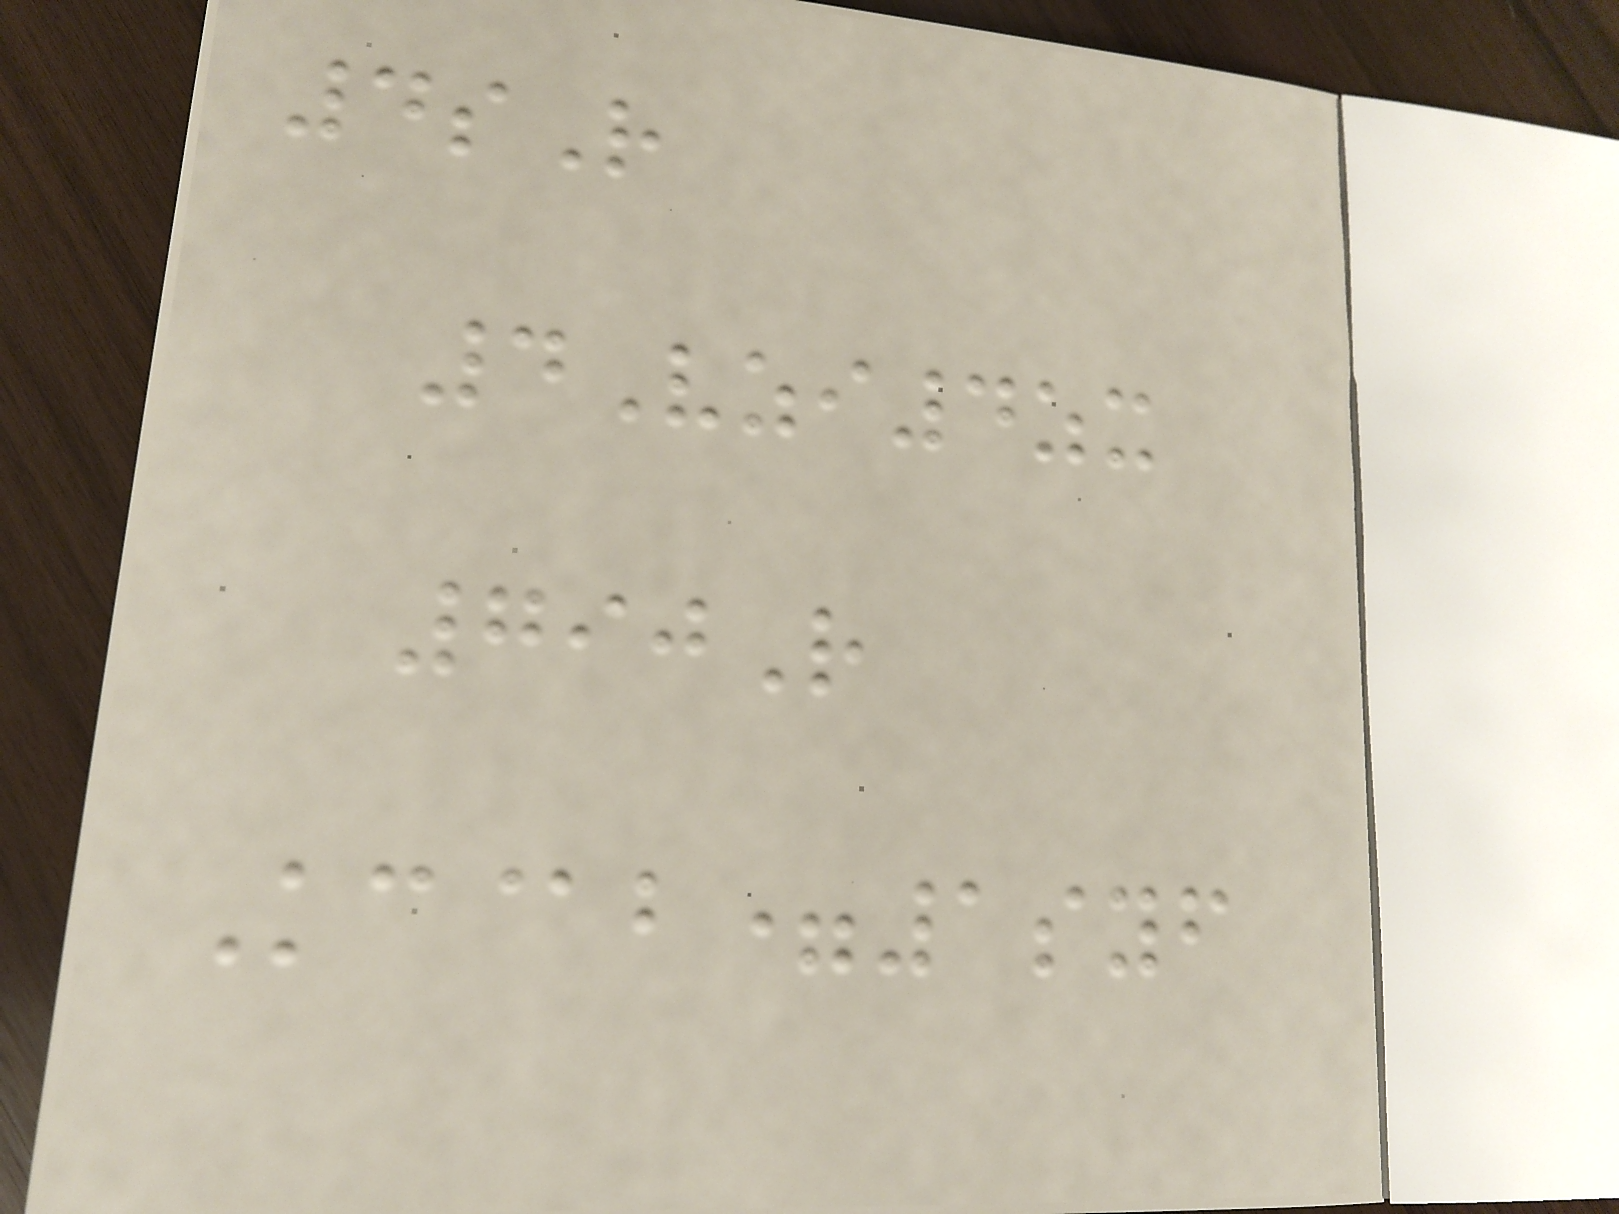4sR
4Vzi4zx
790R
Kc@b=1syf
